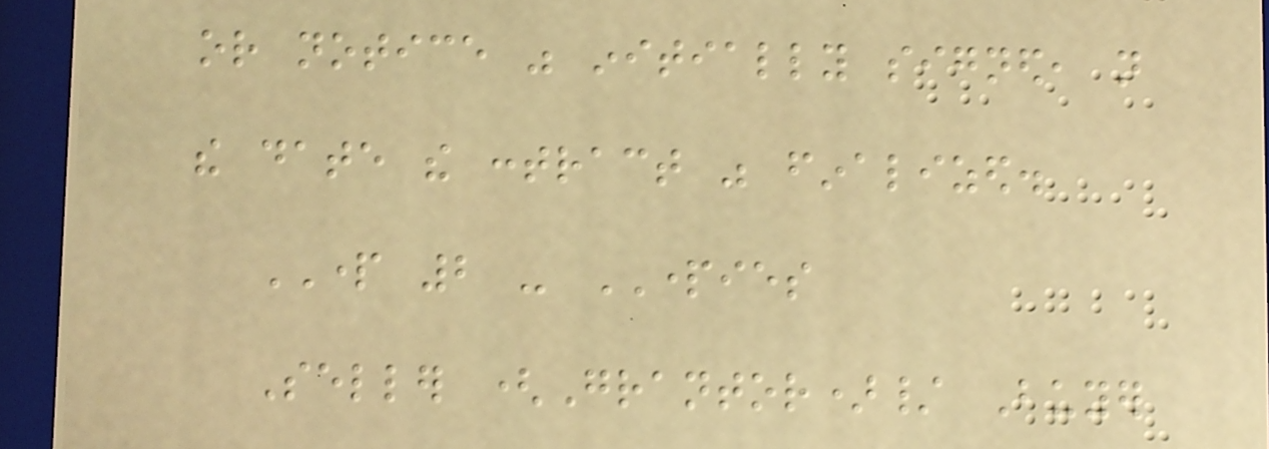or notice was initially signed, not
the date the contract was finalized.
PART 2 - PARTIES
Seller (Grantor)/ Buyer
